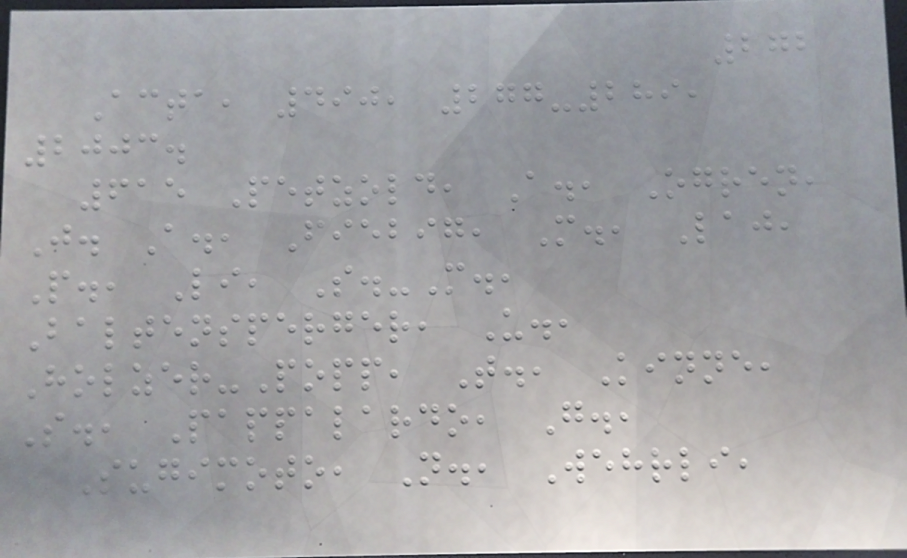272
Acta, 490, 277-289,
2003.
615 Petzold, A., Ogren,
J. A., Fiebig, M., Laj,
P., Li, S.-M.,
Baltensperger, U.,
Holzer-Popp, T., Kinne,
S., Pappalardo, G.,
Sugimoto, N., Wehrli,
